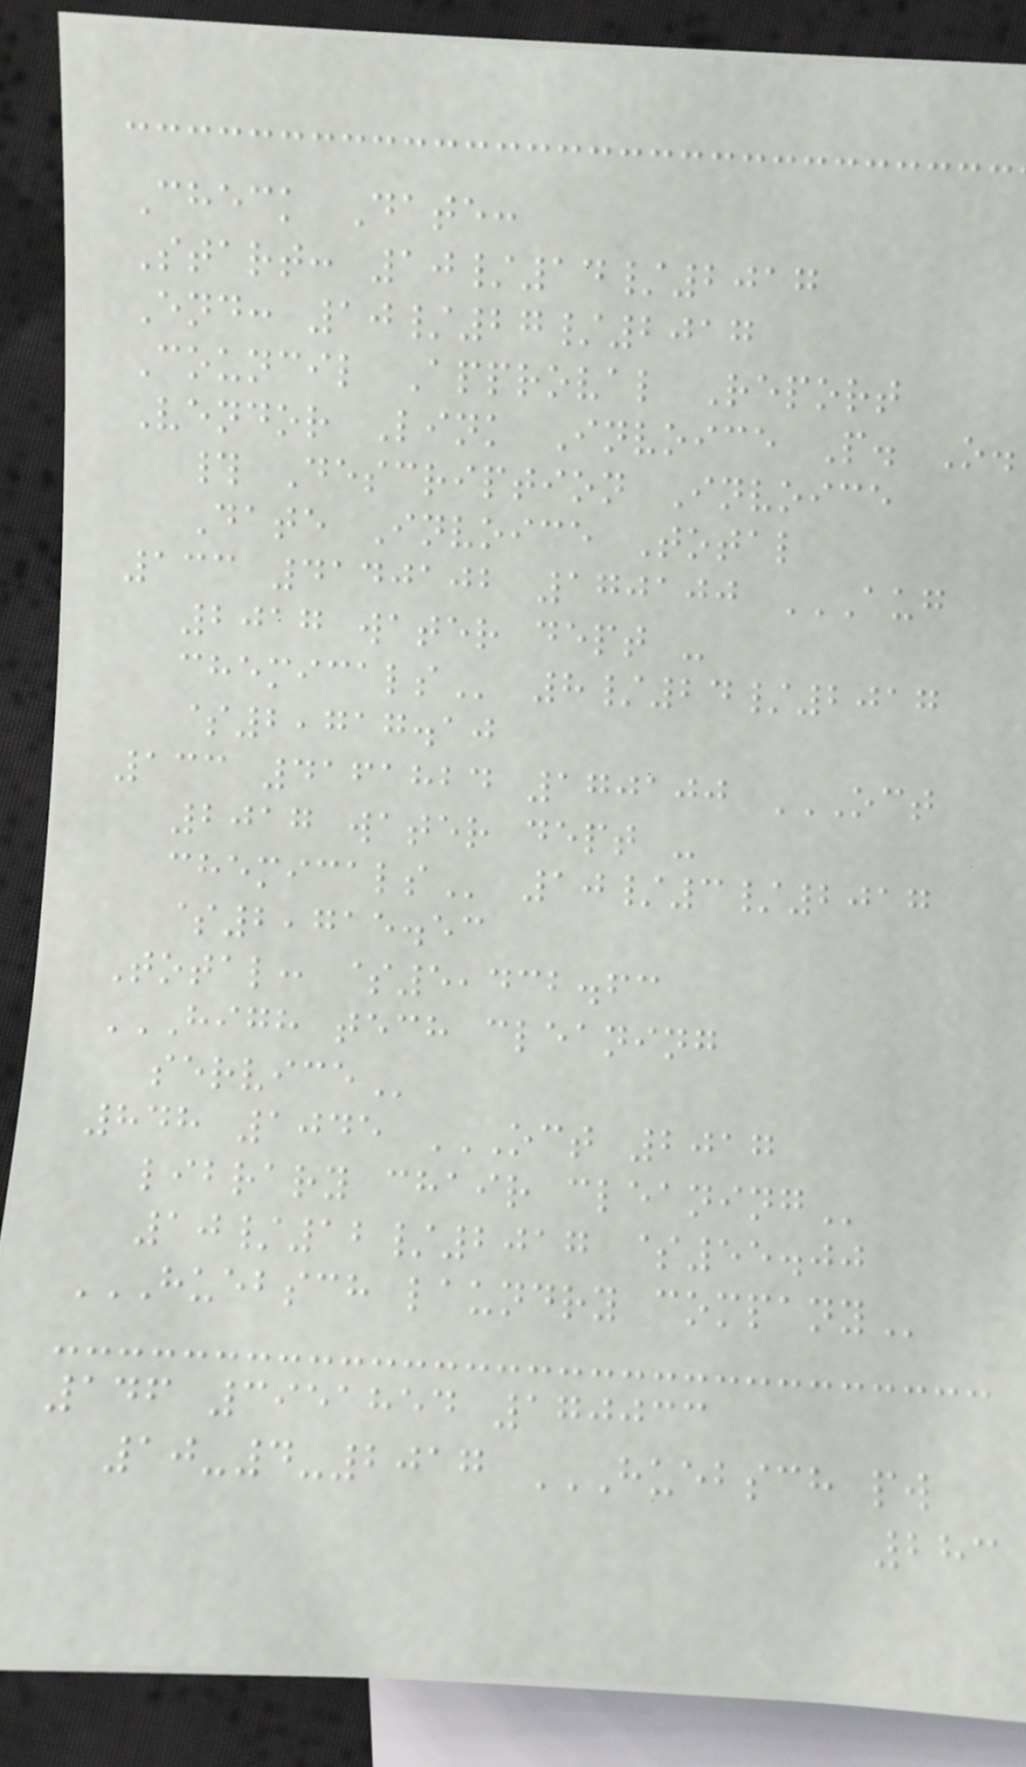Check Date:
Start: 10/14/2017
End: 10/27/2017
Council Approval Report
Vendor Link Invoice P. O.
# Description Invoice
Date Invoice Total
133 4140102 170100 AUG
2017 WATER DEPT -
CHEMICALS 8/24/2017
$2,717.10
133 4161824 170100 OCT
2017 WATER DEPT -
CHEMICALS 10/3/2017
$2,715.53
Total: $5,432.63
HIGH TECH CLEANING
SERVICE
848 1045 OCT 2017
LIBRARY CHAIR CLEANING
10/12/2017 $55.00
HUEBSCH LAUNDRY COMPANY
146 3951854 170033
10-4-2017 HUEBSCH PW
283
